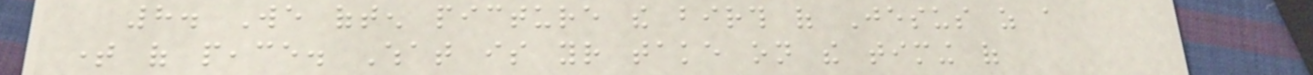8. We often picture the birth of Jesus as a
time of peace. What is your take on the timing of
